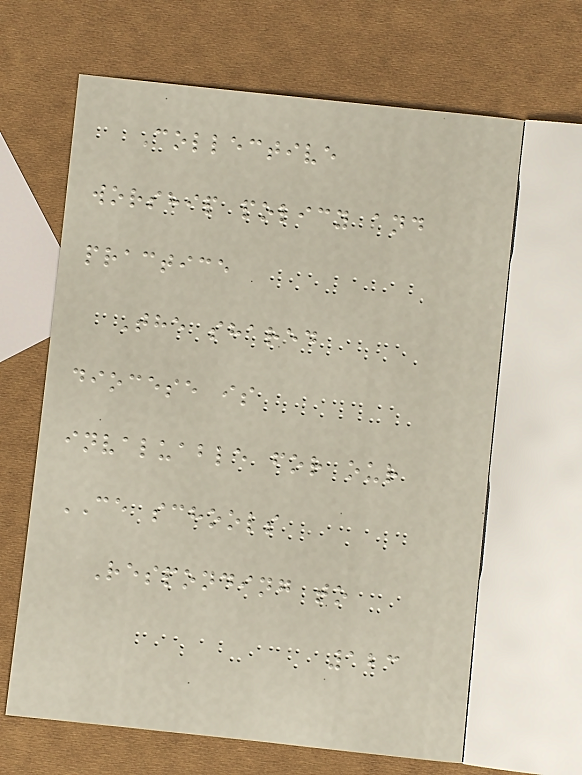Collective
worship policy and
practice
The shared
diocese is
invaluable for our
CE schools
Responding to
123
